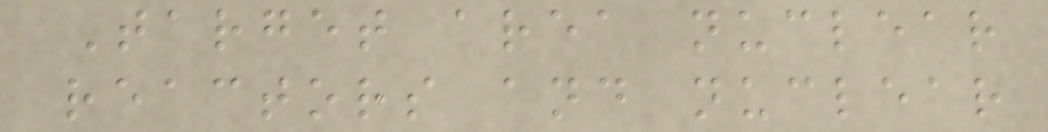Target area nuclear
reactors and nuclear
